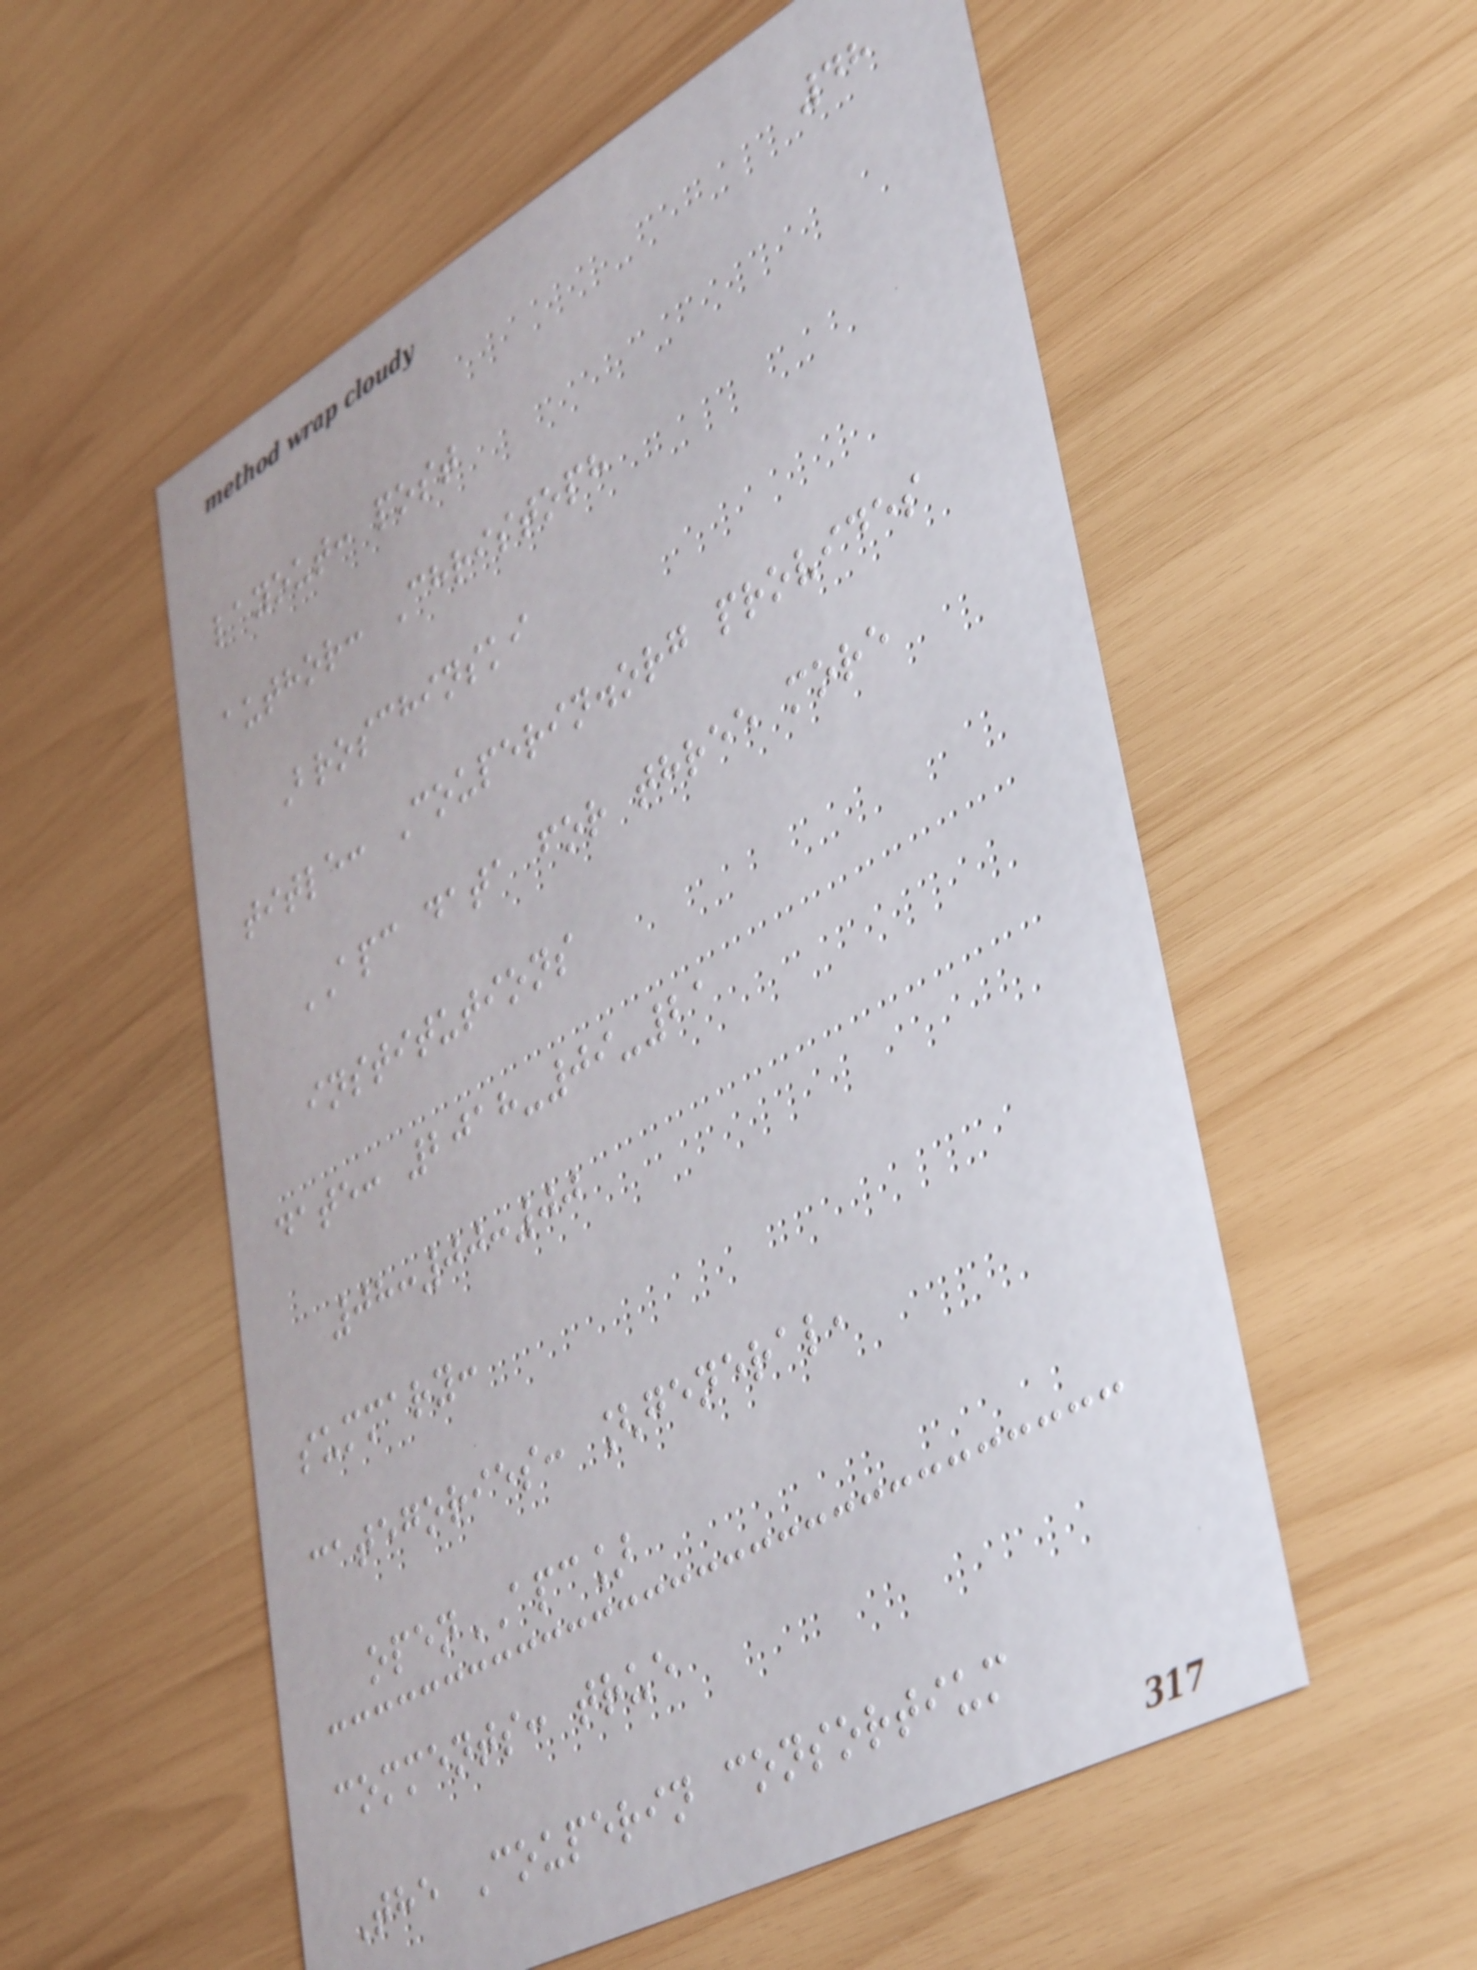48
layout: post
author: Christoph
Broschinski
title: Couperin.org provides
APC data for three more
institutions
date: 2018-09-21
08:00:00
summary:
categories: [general,
openAPC]
comments: true
The Couperin consortium
